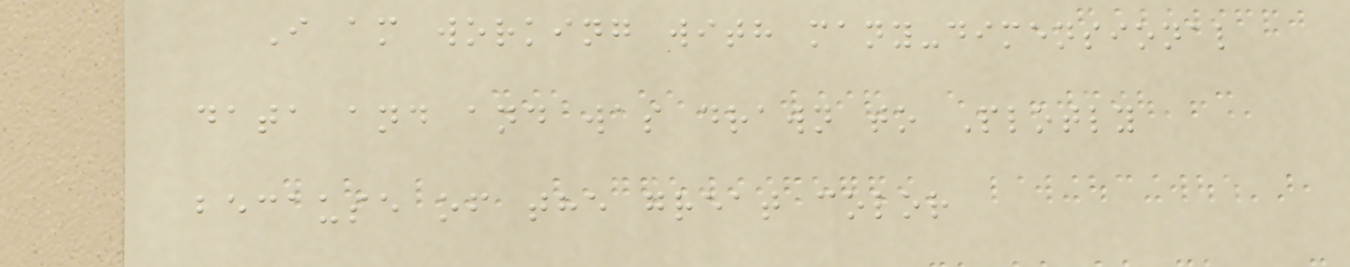I am working with many-dimensional
data and and was drawn to Plotly
because of the great color
